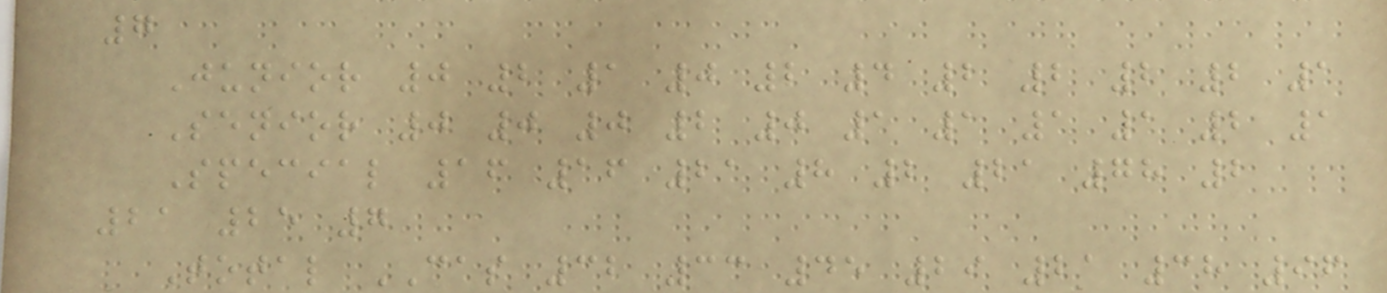7
Junior 0 2 1 0 2 4 2 2 2 2 1
Senior 0 0 0 2 0 1 1 1 1 2 1
Special 16 16 21 8 2 21 78 2
21 25 7
Total CAS 32 33 45 29 21 38 96
